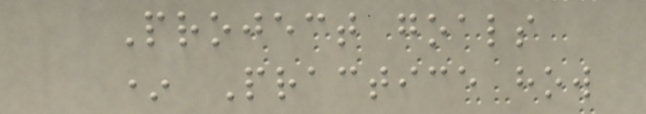Project goals
* Practice how
